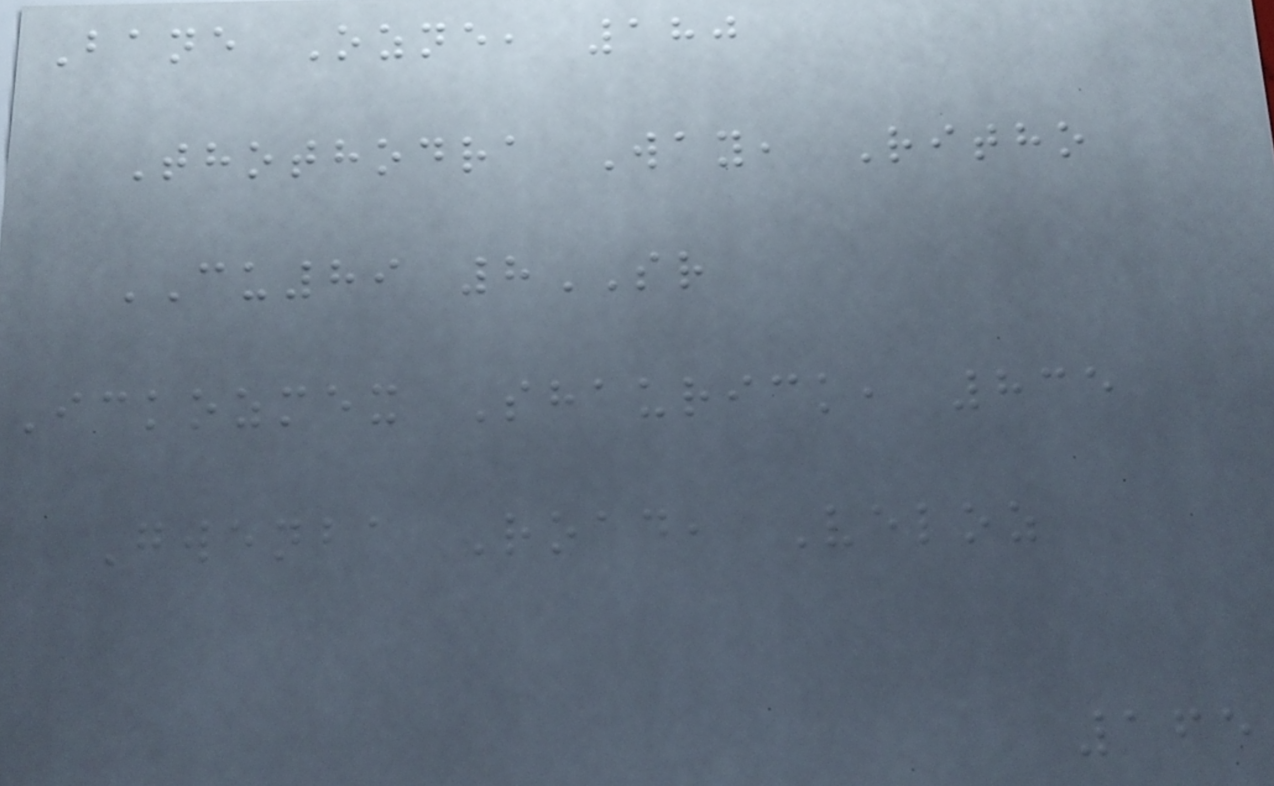Bane Ozne, 180
Thothodra Way, Ritho
CU89 8SR
Ickozmex Shaurick, 835
Gwenba Road, Veloz
165
